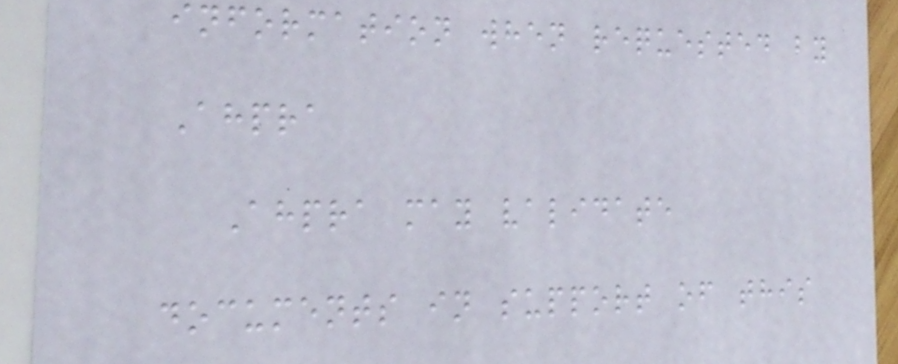information when requested by
Ahpra
Ahpra may validate
documents in support of this
